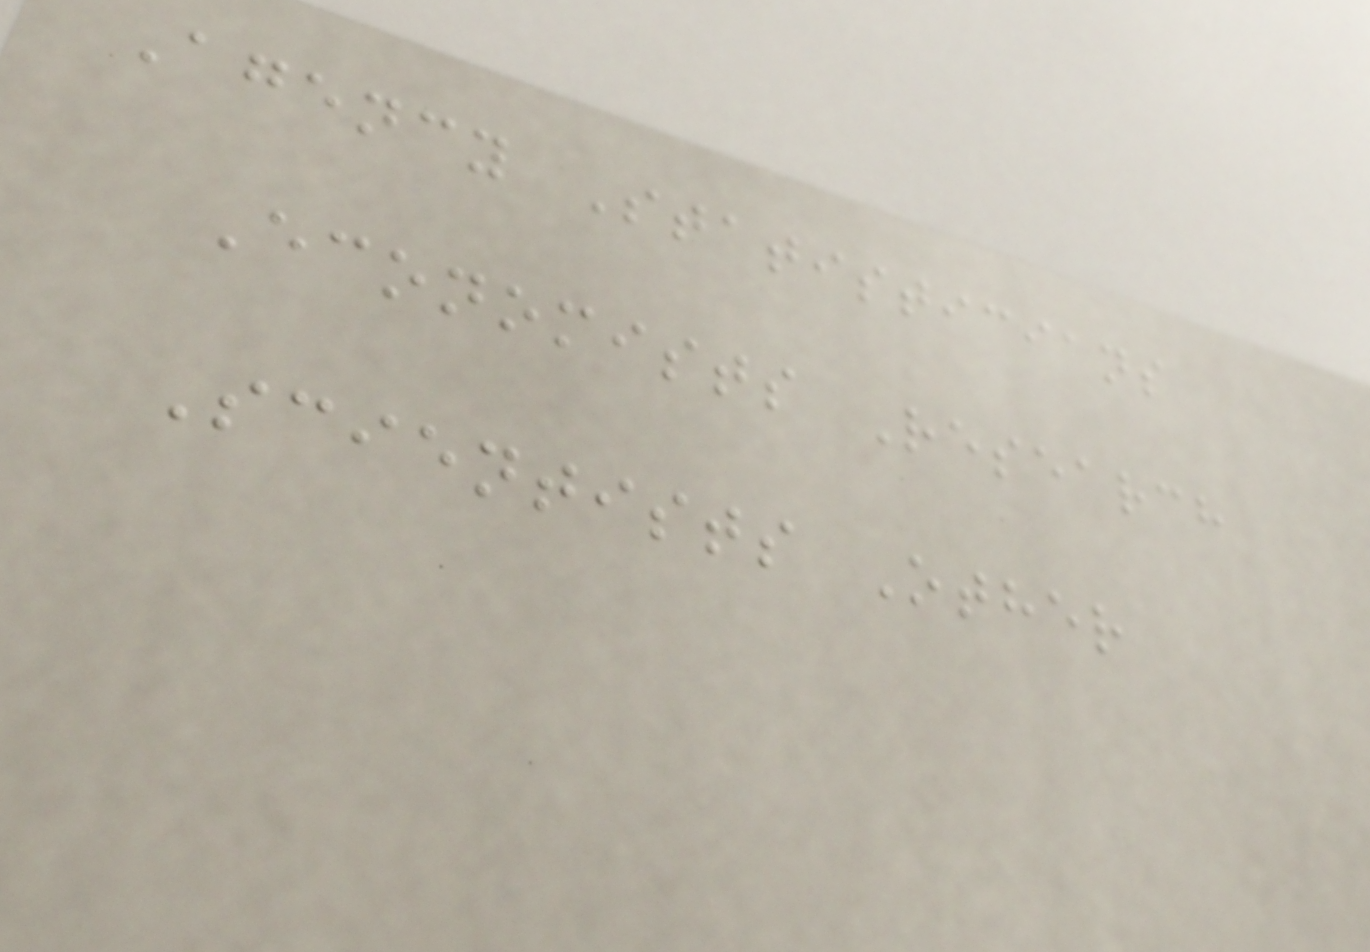Agency Statisticians
Economists Research
Scientists Other
